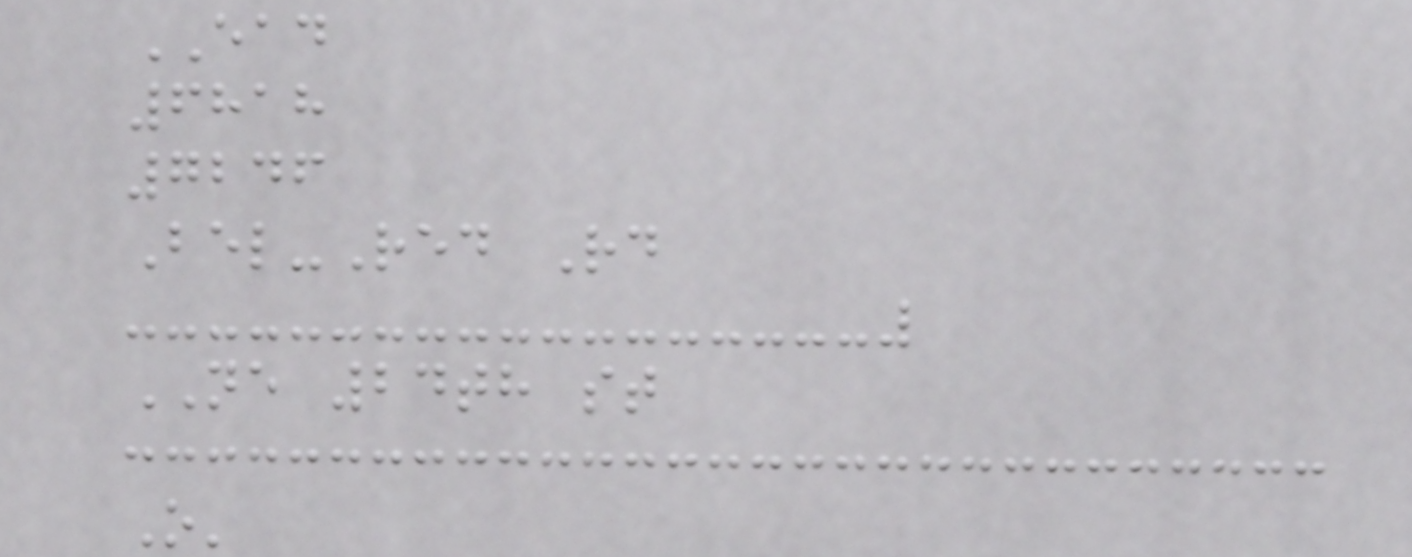EAD
6818
7246
Bel-Red Rd
NE 24th st
O'
